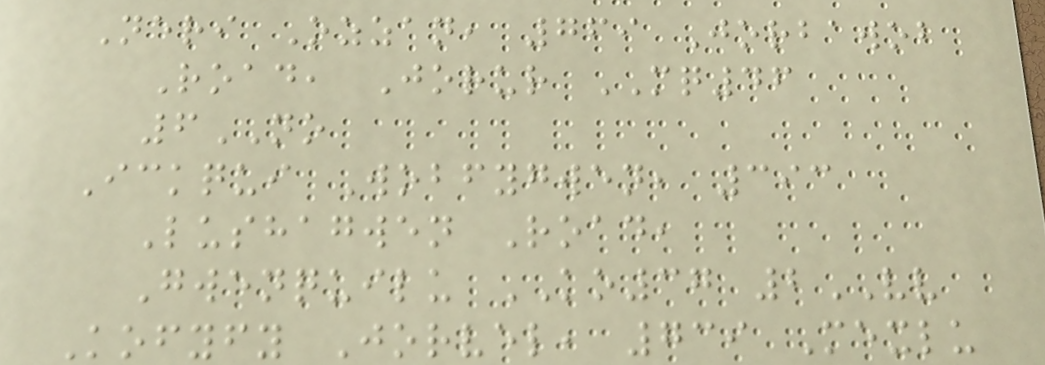Neri Ozzan, 769 Jorbawob
Road, Jorur MQ46
6NO
Ickqui Wobfygwen, 393
Lushagwen Road,
Gwenquilu KO37 2VV
Kofyfy Jorvel, 739 Mexlu
